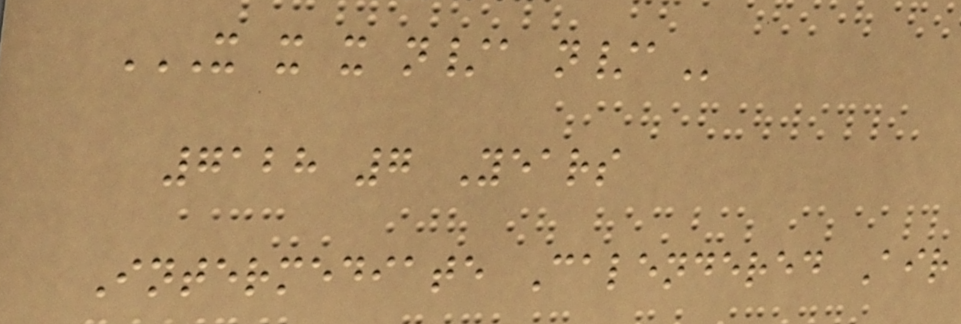X X X N/A N/A
7128 7 Years
Intermediate Calendered Air
